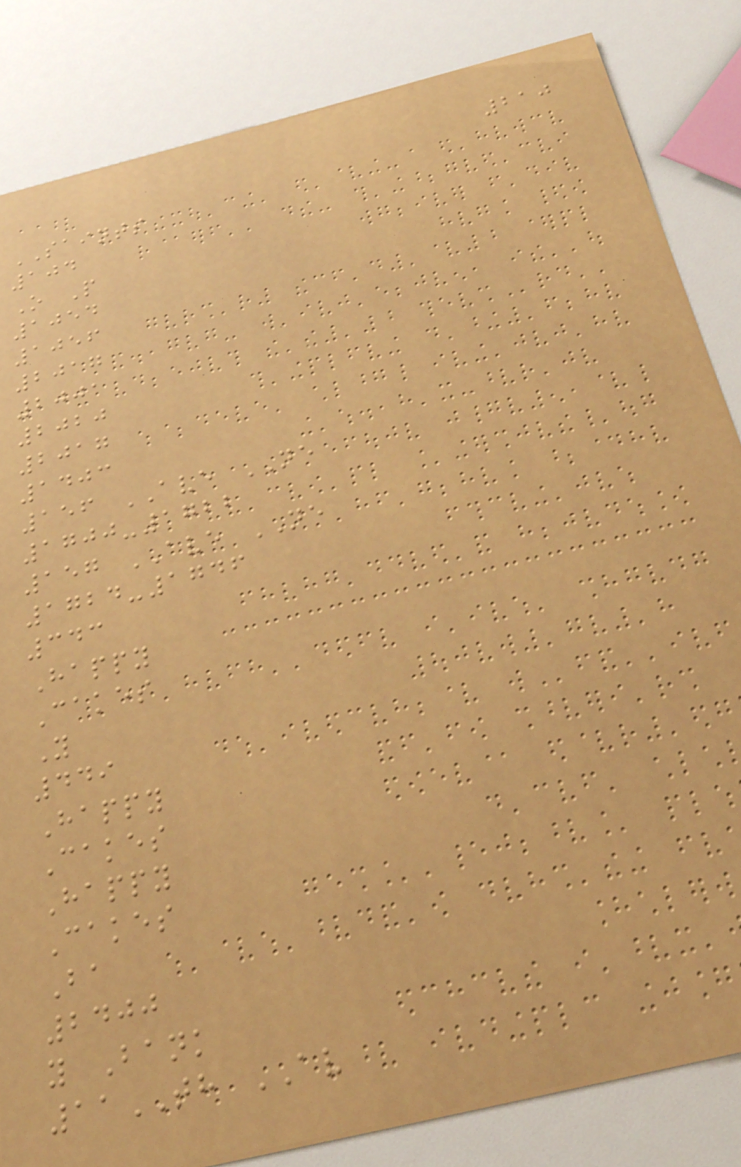210
SAINTS
104
O P
1054
1056
2017
2001
2020
2017
1403
156 AVE NE
1700-1722
157 AVE NE
1724-1746
343
Happy
Cakes
Y
449
Happy
Cakes
Happy
Cakes
Ba
2400
y Bank
11TH AV
